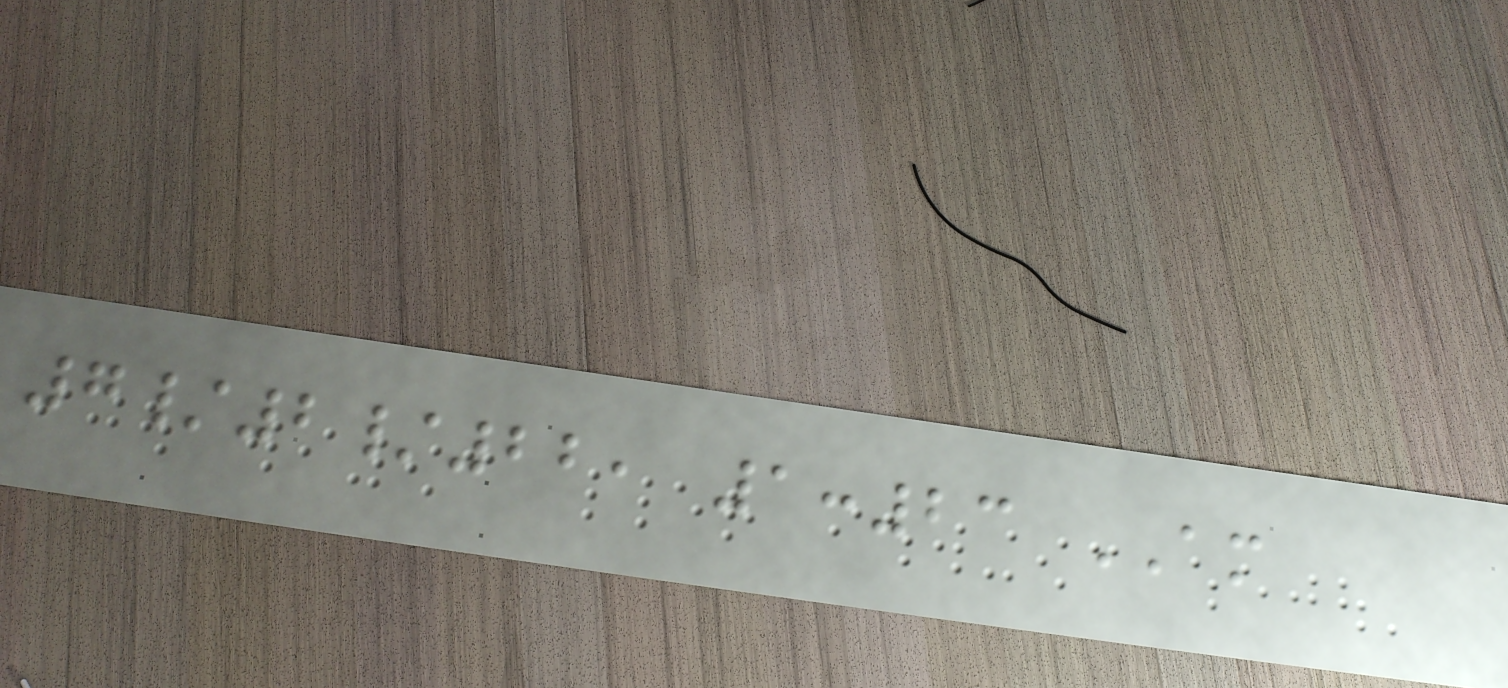7/2/22, 1:23 AM
